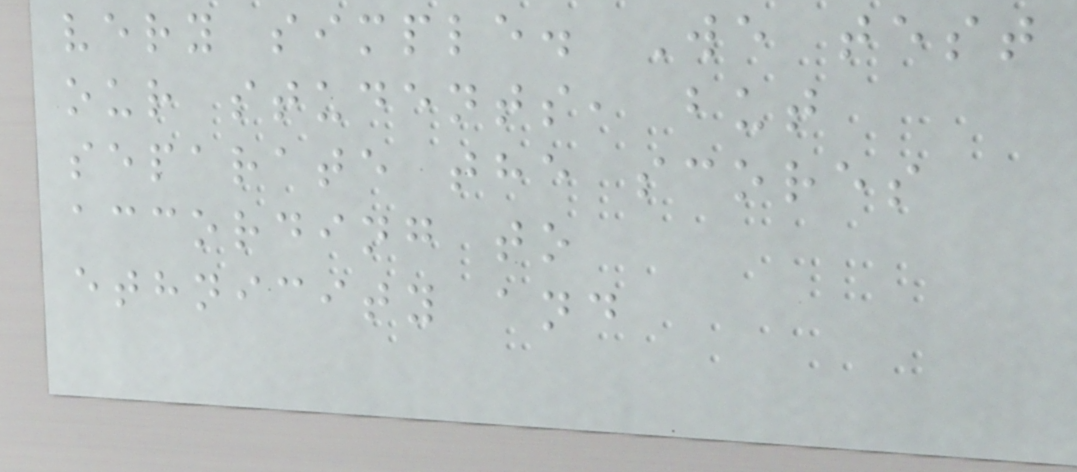very simple. We test
our students, but
separate the scores
according to
ethnicity and
